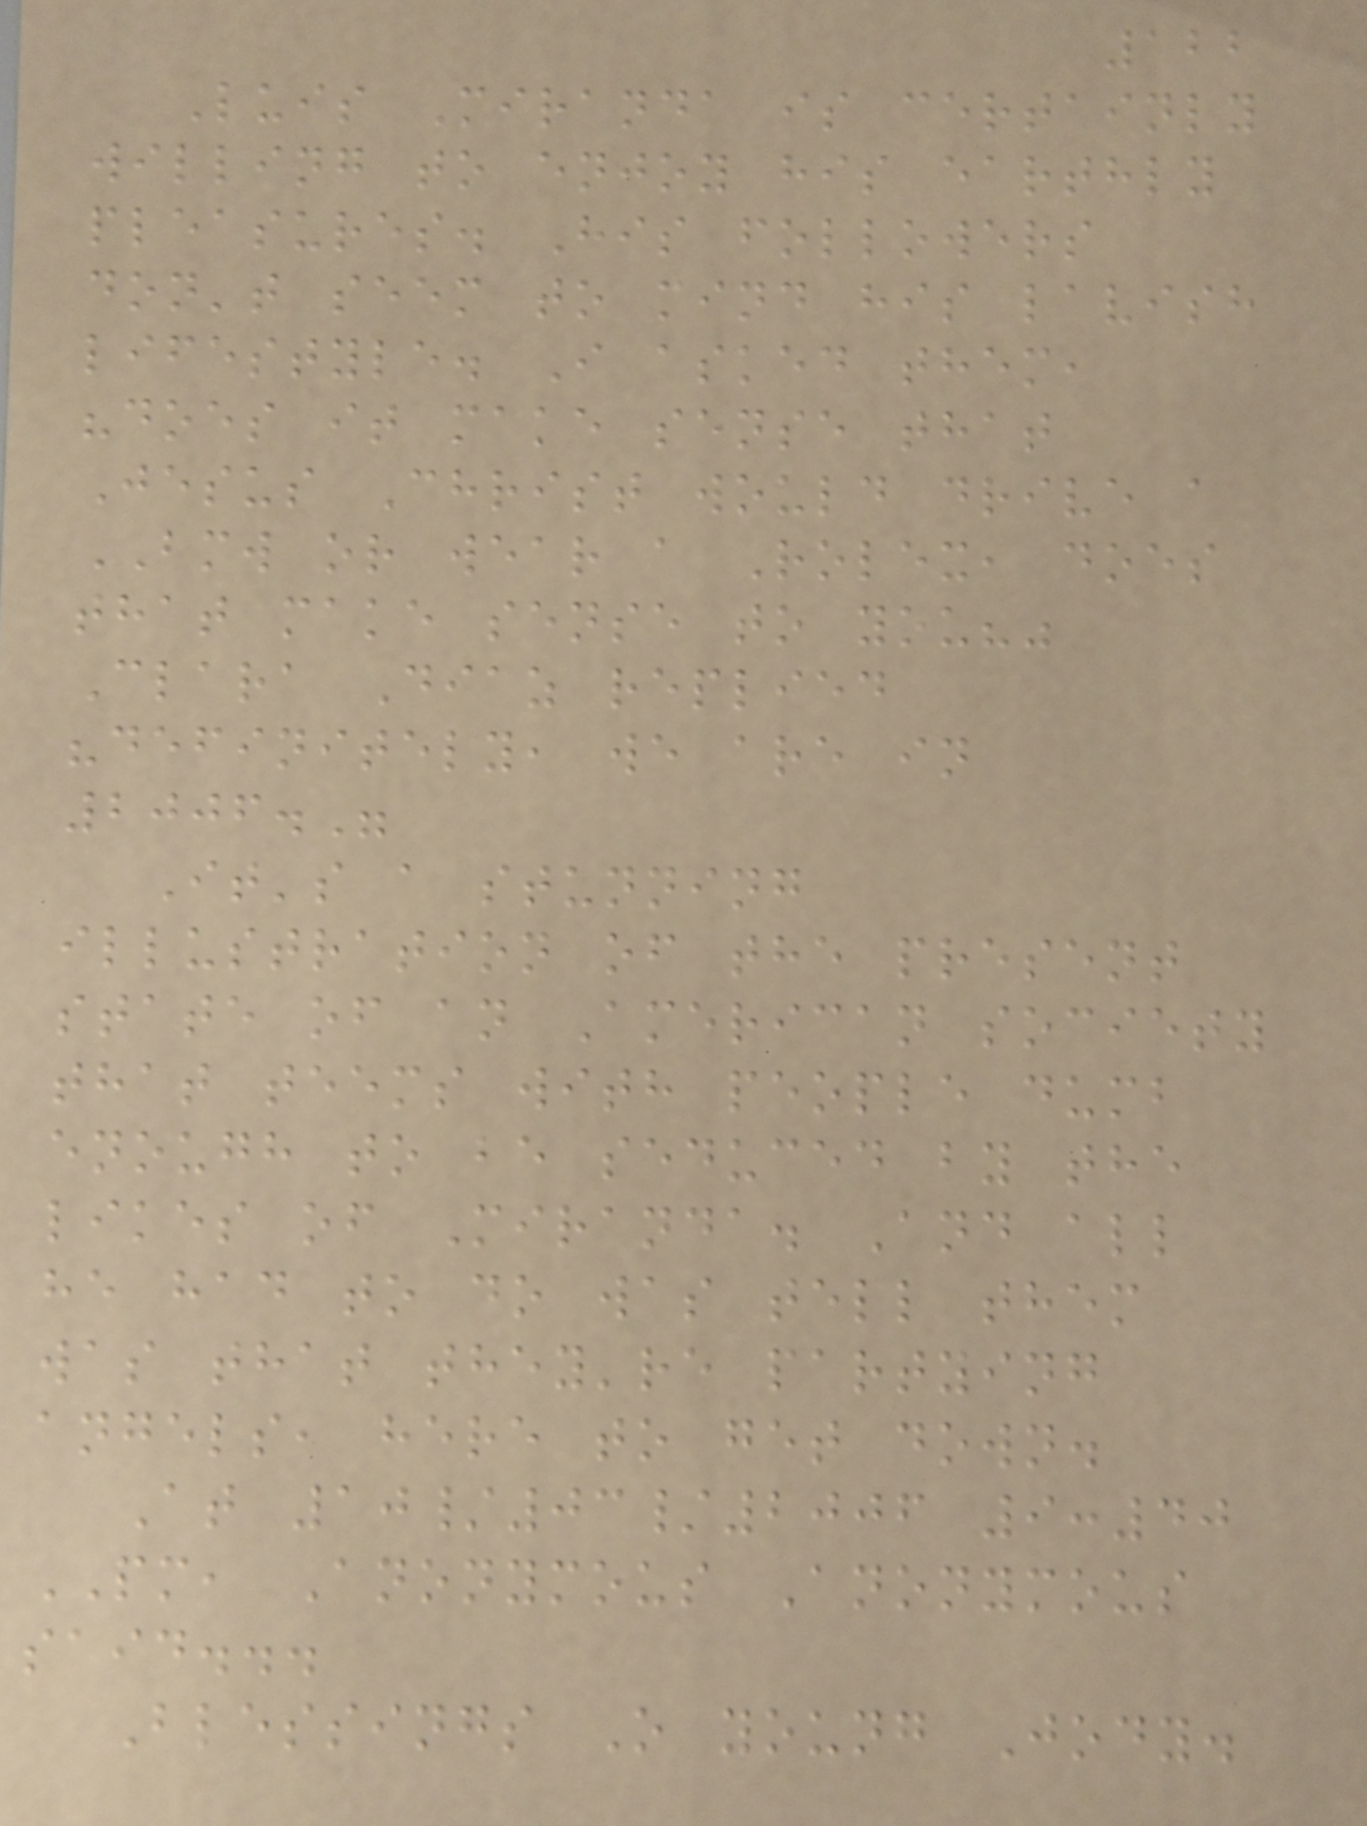122
Luis Miranda is certainly
willing to enjoy his earthly
pleasures. His followers
don't seem to mind his lavish
lifestyle. I asked them,
"does it make sense that
Jesus Christ would drive a
BMW or wear a Rolex, does
that make sense to you?"
Clara Diaz replied
"definitely, we are in
2006."
It's a stunning
illustration of the present
state of an American society
that teems with people dumb
enough to be seduced by the
likes of Miranda. And all
he had to do was tell them
was that they're partying
angels, here to get down.
At 10/03/2006 9:40
PM, Anonymous Anonymous
said...
Blessings O young Jody.
